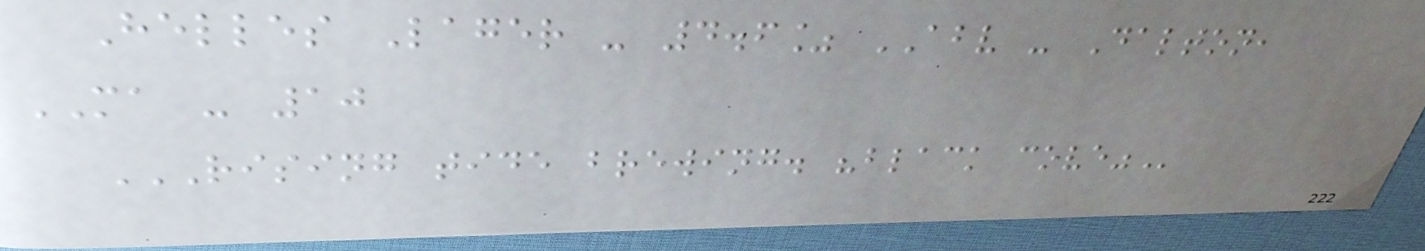Helles Lager - 4.6% ABV - Dalton,
MA - 10
RISING TIDE BREWING. "BLACK COVE"
